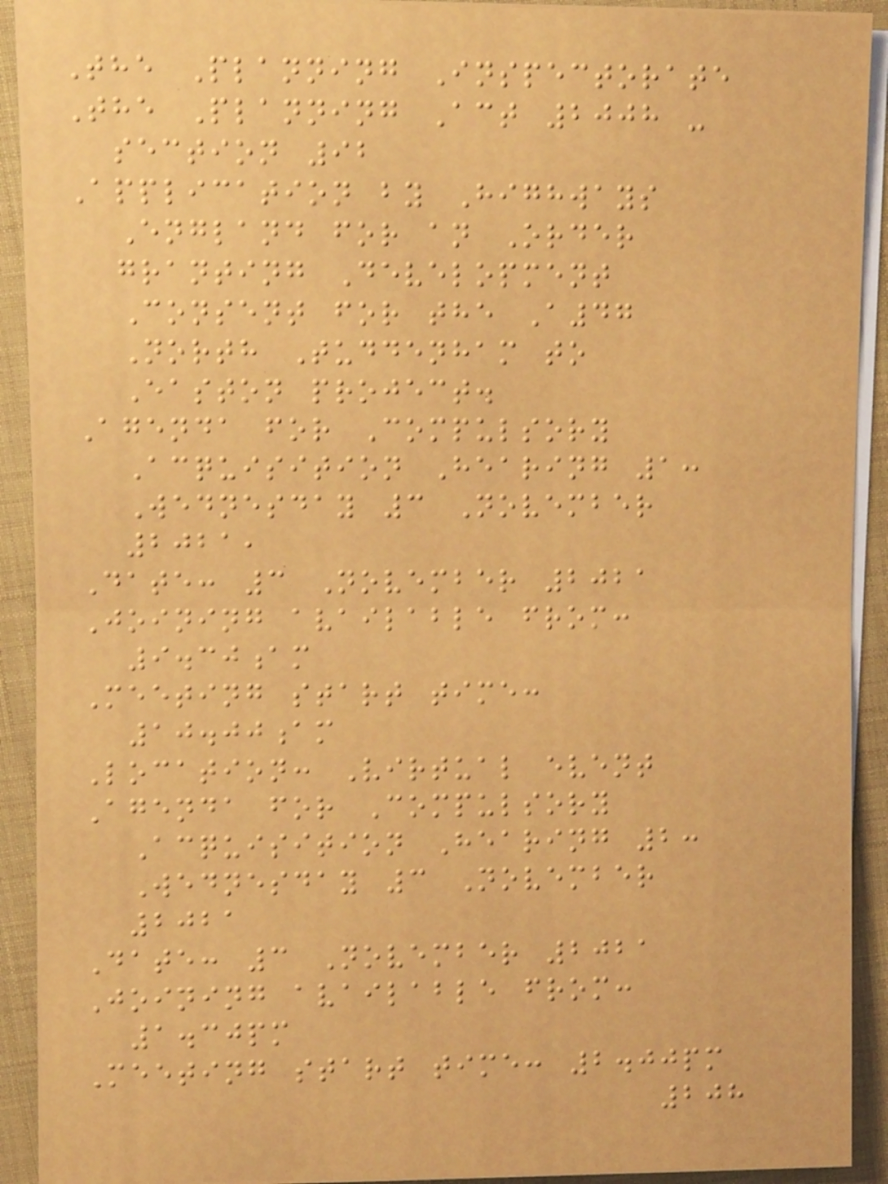The Planning Inspectorate
The Planning Act 2008 -
section 92
Application by Highways
England for an Order
granting Development
Consent for the A47
North Tuddenham to
Easton project.
Agenda for Compulsory
Acquisition Hearing 1:
Wednesday 3 November
2021,
Date: 3 November 2021
Joining available from:
9.30am
Meeting start time:
10.00am
Location: Virtual event
Agenda for Compulsory
Acquisition Hearing 2:
Wednesday 3 November
2021
Date: 3 November 2021
Joining available from:
1.30pm
Meeting start time: 2.00pm
208
